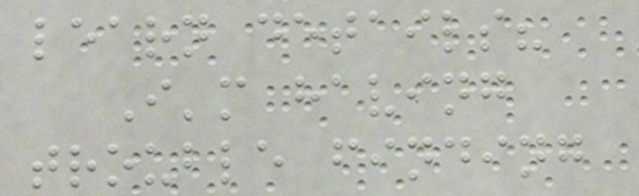learn details?
I'm having
trouble finding
